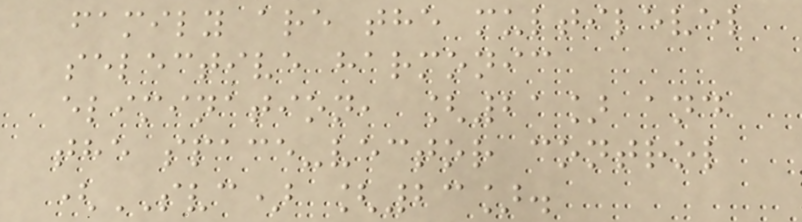family are the multilevel
selective harmonic
elimination, [21] and
the space-vector control
(SVC) [23].
